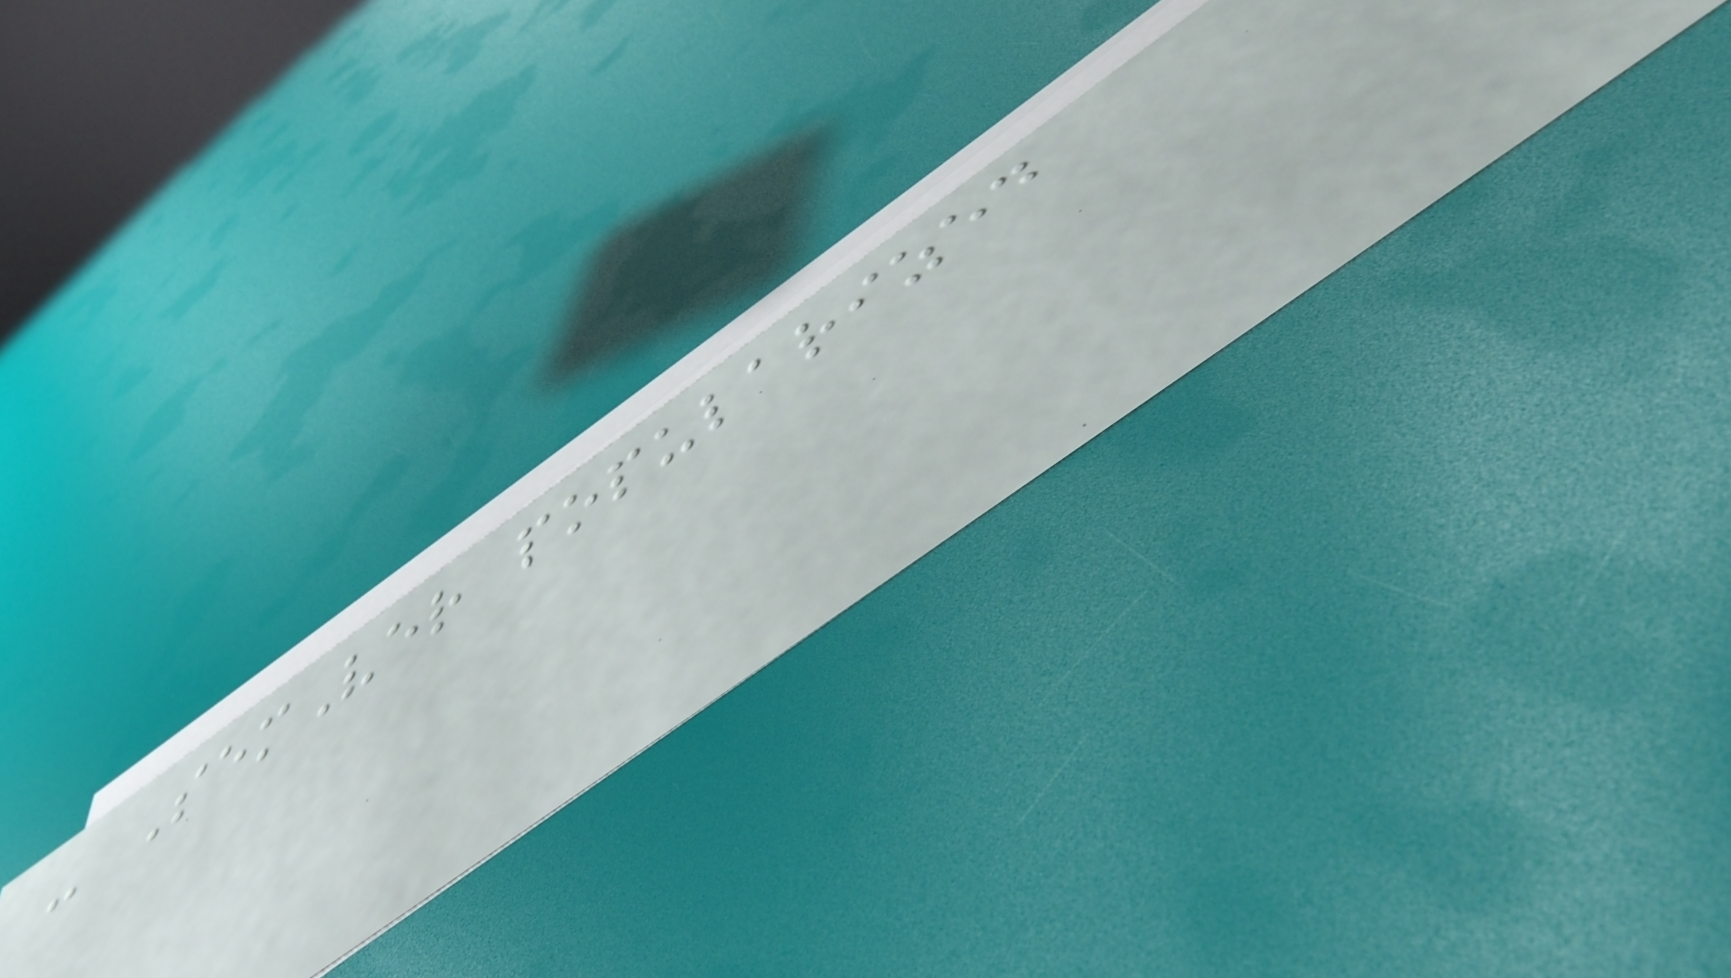- SemVer popularized
